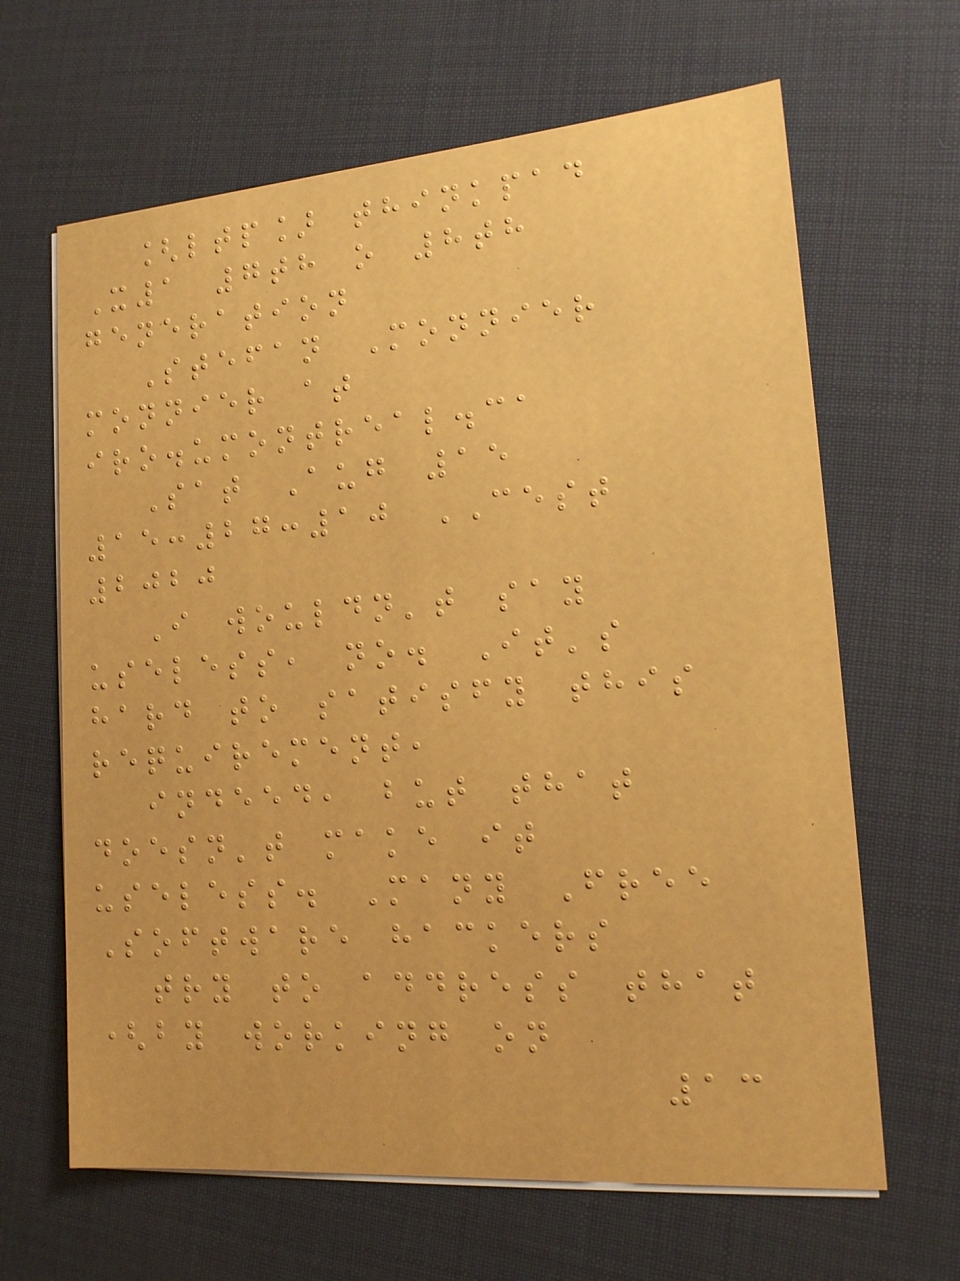[ltp] thinkpad
X1 7th o 8th
generation
Stefan Monnier
monnier at
iro.umontreal.ca
Sat Aug 15
15:27:10 CEST
2020
I wouldn't say
useless, no. It's
hard to satisfy this
requirement,
indeed, but that
doesn't make it
useless. Many Free
Software hackers
try to address that
(by working on
13
